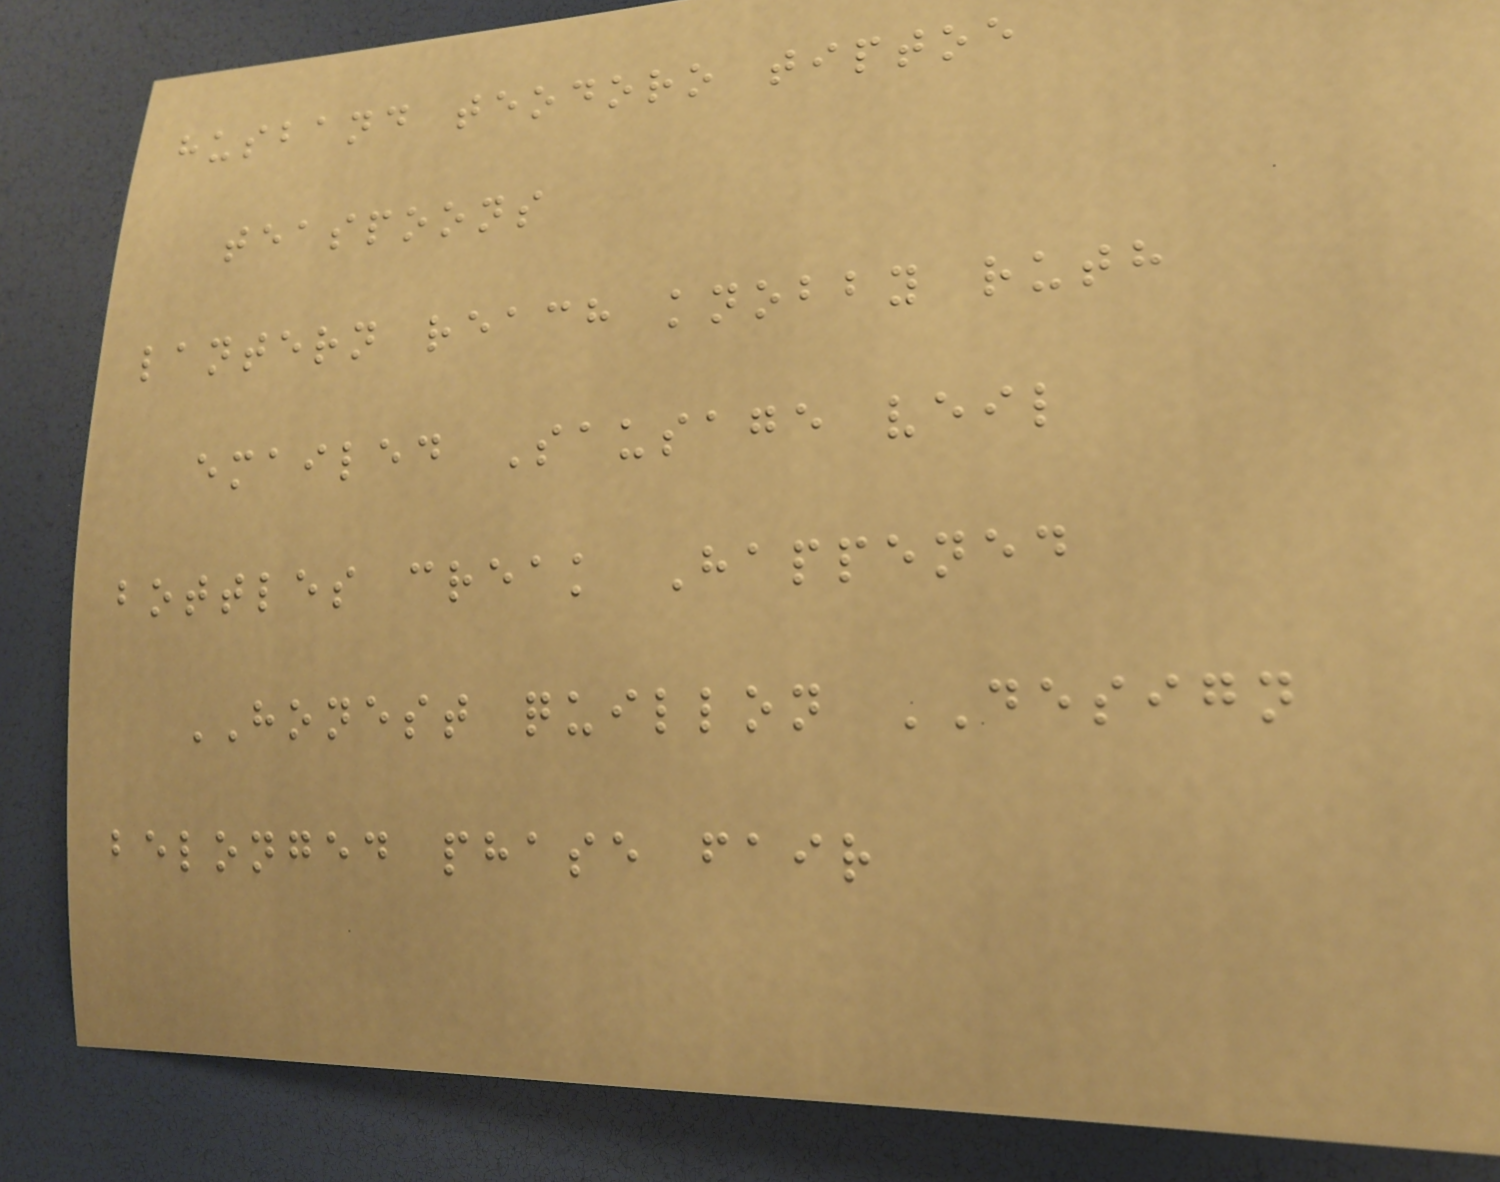husband teodoro tiptoe
teaspoons
lantern reach knobby ruth
emailed Sausage veil
bottles creak Happened
HONEST quillon DESIGN
belonged phase fair
